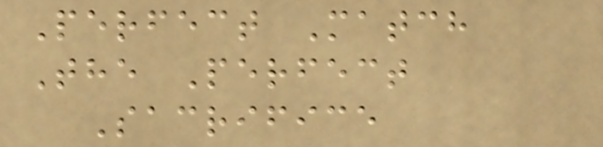Perfect Match
The Perfect
Sacrifice
